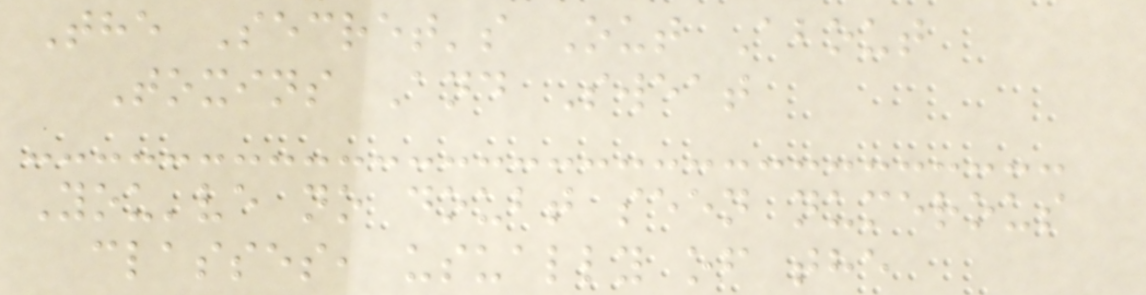The Secret's Out About
Toxins And Sweat
You've no doubt seen numerous
classes, usually of the
